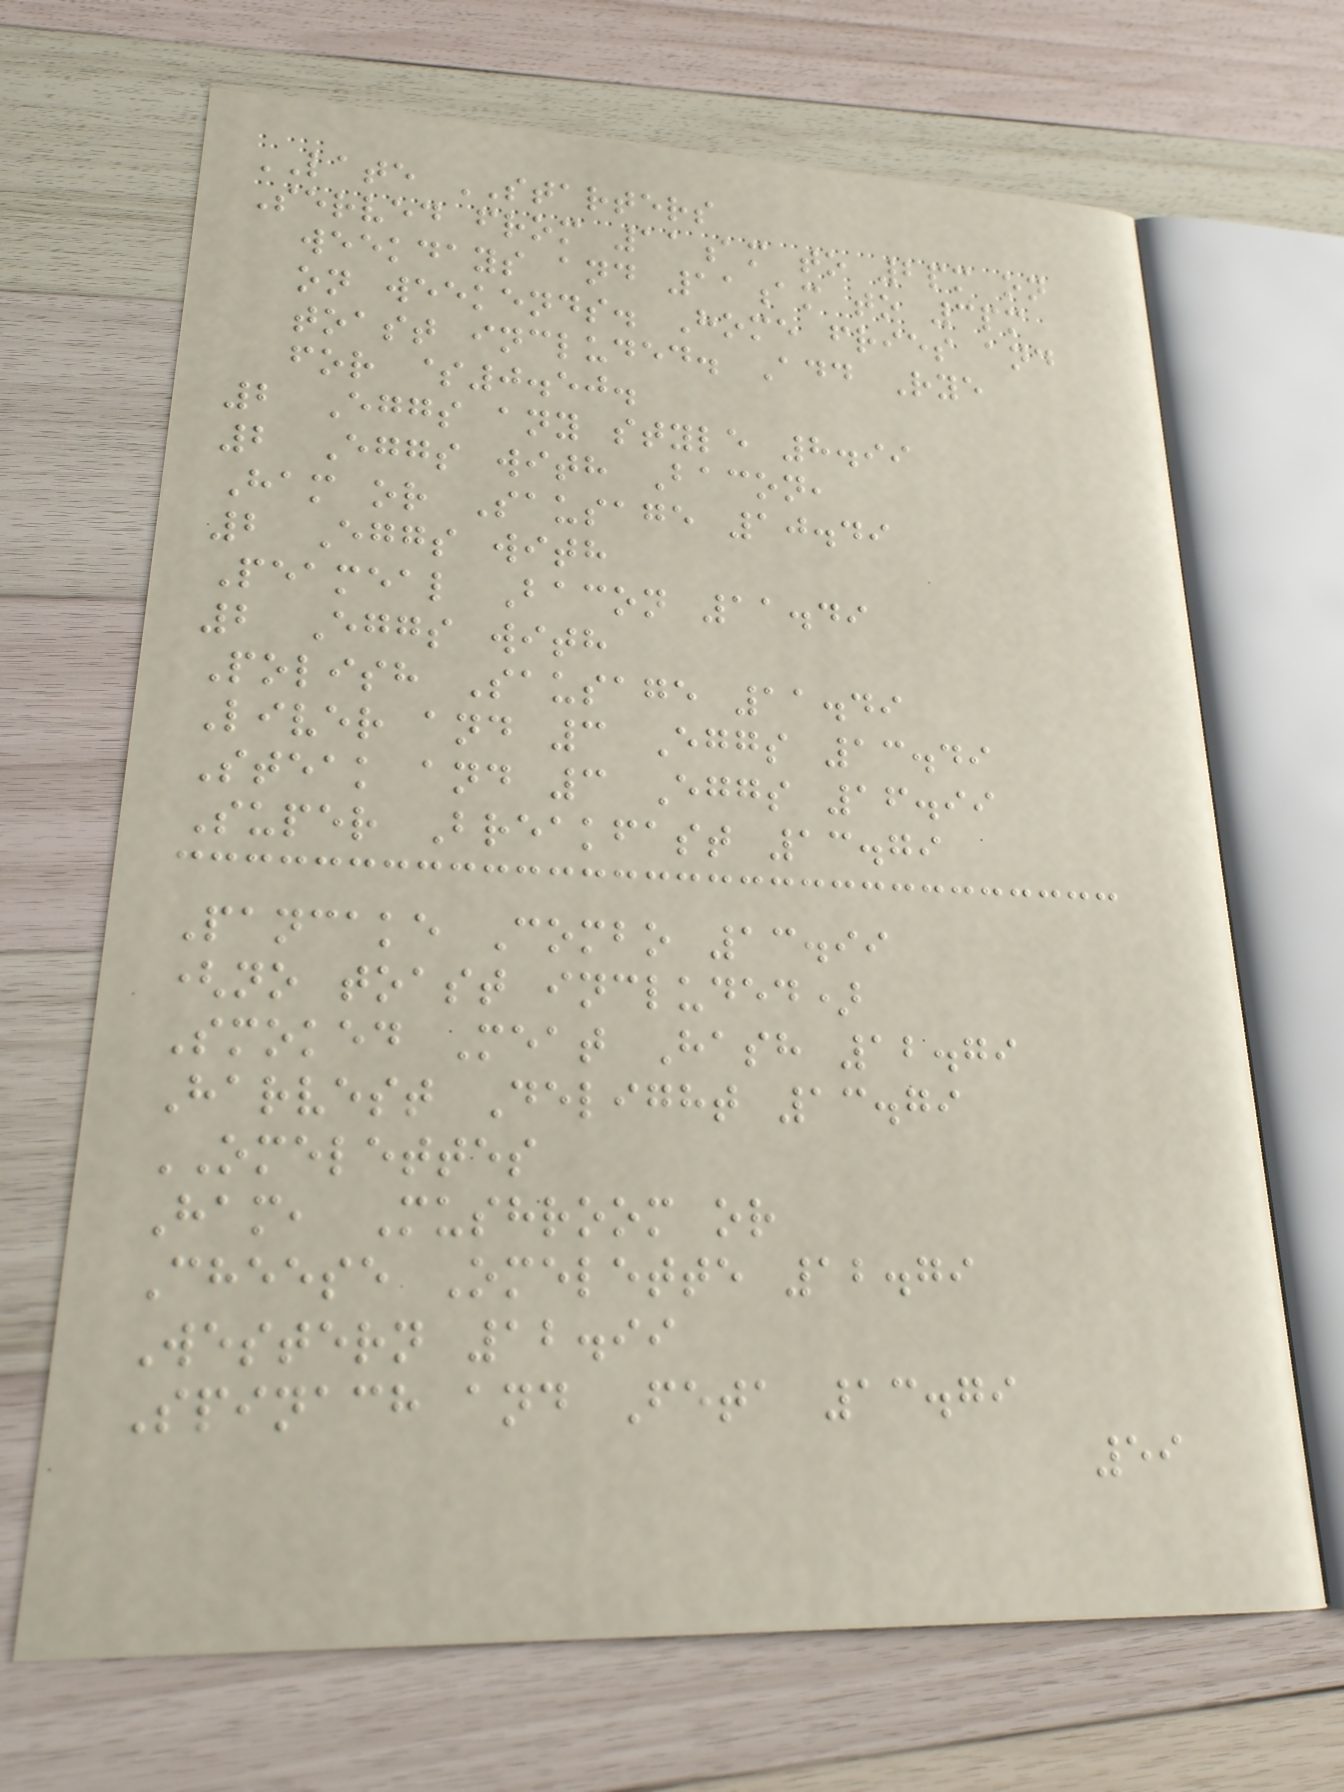LATE STARTERS
Served from 11am to 2pm on
weekdays and 11am to 3pm
on weekends. Home fries and
toast included. Add Rye
for $0.50.
2 Eggs any style 8.99
2 Eggs with Bacon,
Ham or Sausage 10.49
2 Eggs with
Peameal Bacon 11.49
2 Eggs with
Polish Sausage 11.49
Liver and 3 Eggs 13.49
Steak and 3 Eggs 16.99
Super Breakfast 13.79
Pancake Combo 13.99
(no toast included)
Smoked Meat Hash 12.79
Harvest Delight 13.79
OMELETTES
Ham, Mushroom or
Cheese Omelette 12.79
Western 12.99
Spinach and Feta 13.79
59
